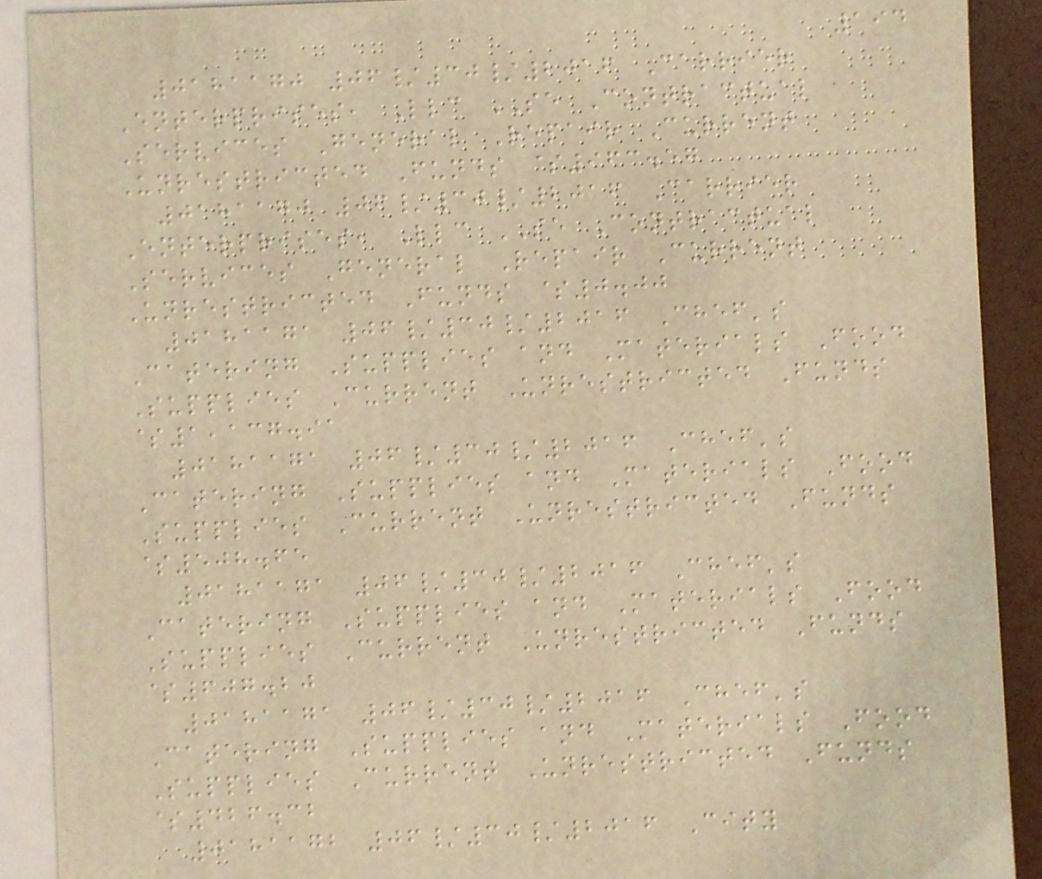194
0181170 06/30/2016 Carrier
Enterprises, Llc SE Contractual
Services General Repair Current
Unrestricted Funds $963.57
0181170 06/30/2016 Carrier
Enterprises, Llc SE Contractual
Services General Repair Current
Unrestricted Funds $0.00
0181171 06/30/2016 Chef's
Catering Supplies and Materials Food
Supplies Current Unrestricted Funds
$1,137.91
0181171 06/30/2016 Chef's
Catering Supplies and Materials Food
Supplies Current Unrestricted Funds
$508.65
0181171 06/30/2016 Chef's
Catering Supplies and Materials Food
Supplies Current Unrestricted Funds
$607.20
0181171 06/30/2016 Chef's
Catering Supplies and Materials Food
Supplies Current Unrestricted Funds
$426.32
0181172 06/30/2016 City
